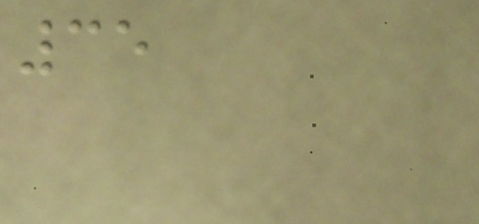35
